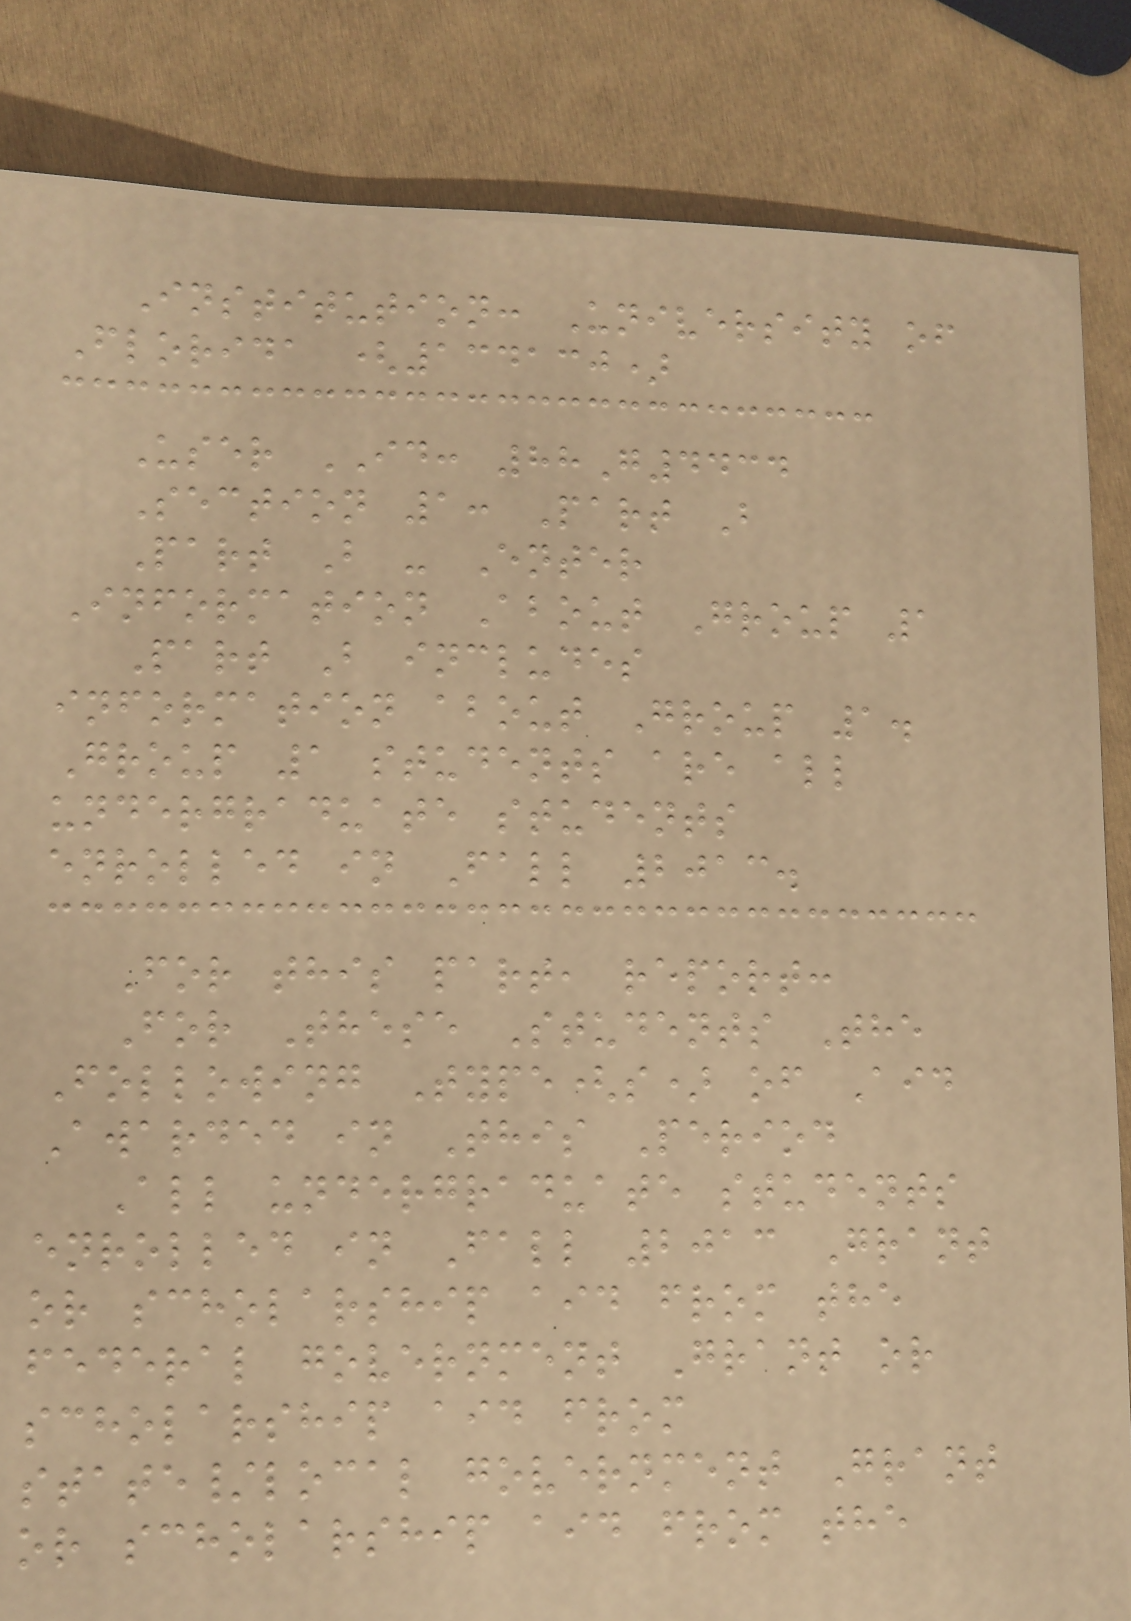Institution: University of
Florida (134130)
User ID: 88G4434
Section 1: Part B
Part B - Enter
Information About Group 1
Part B includes
information about Group 1.
Group 1 students are all
undergraduate students
enrolled in Fall 2013.
For this part, report:
For These Students The
Following Type(s) of Aid
Awarded in This Period
All undergraduate students
enrolled in Fall 2013 Grant
or scholarship aid from the
federal government Grant or
scholarship aid from
state/local government Grant
or scholarship aid from the
